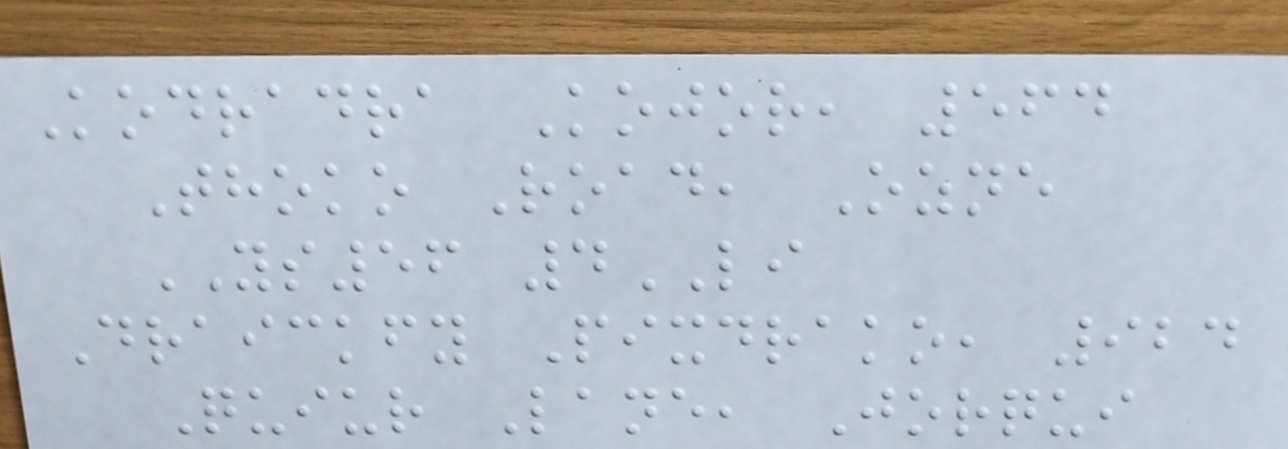Kodradra Kojor, 564
Thoko Road, Ozne
YS56 4LI
Draickfy Pixdrako, 924
Quiur Lane, Jorqui
